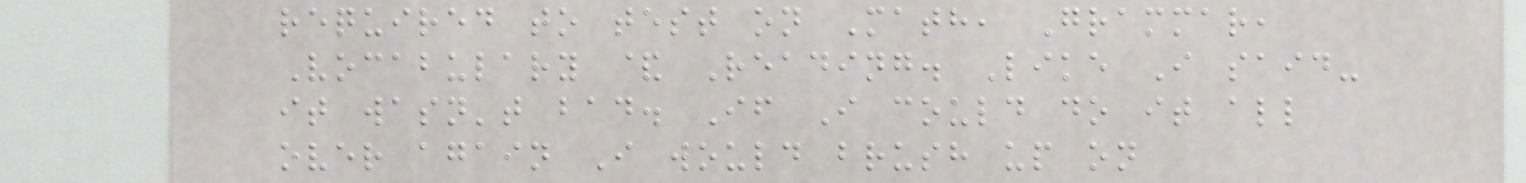required to test on Math, Grammar,
Vocabulary & Reading. Like I said-
it wasn't bad. If I could do it all
over again I would brush up on
